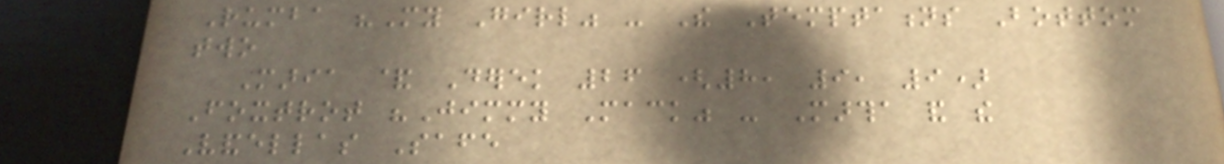Rumba "My Girl" - The Temptations Bottom
two
Maria & Derek 26 (8, 9, 9)
Foxtrot "Jimmy Mack" - Martha and the
Vandellas Safe
